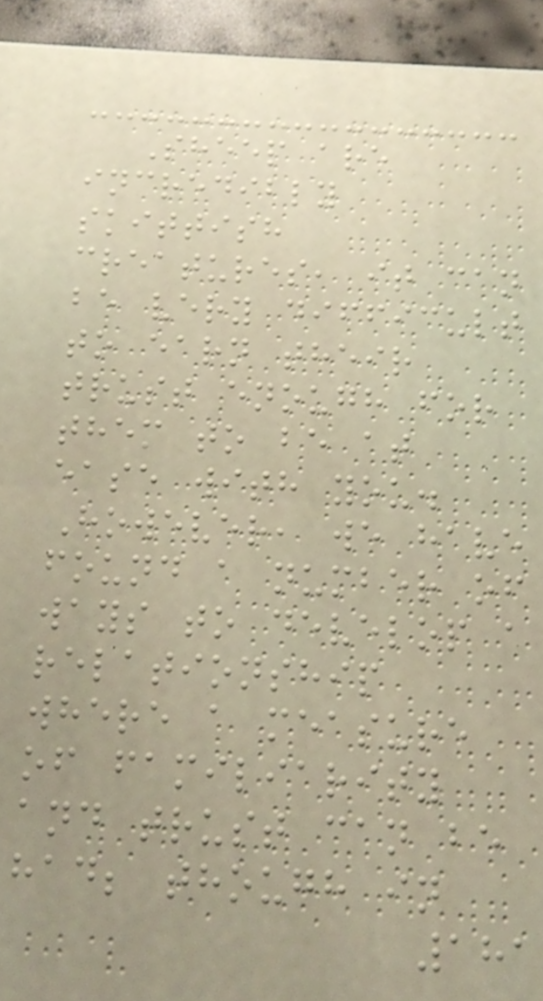Sheep are
incredibly
skittish
creatures, it can
be very difficult
to earn their
trust enough for
them to be at
ease with you.
However, we have
found a number of
ways to develop a
relationship
where a measure
of familiarity
and trust can be
had; though in
181
